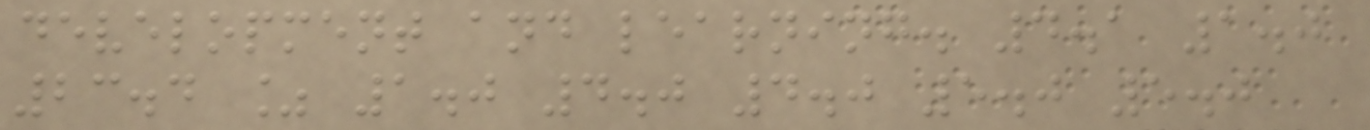development and learning. 4.1 1.0
23.4 % 1.0 4.0 4.0 5.0 5.0
